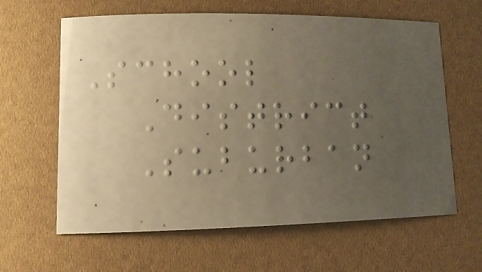School
District
Suburban
